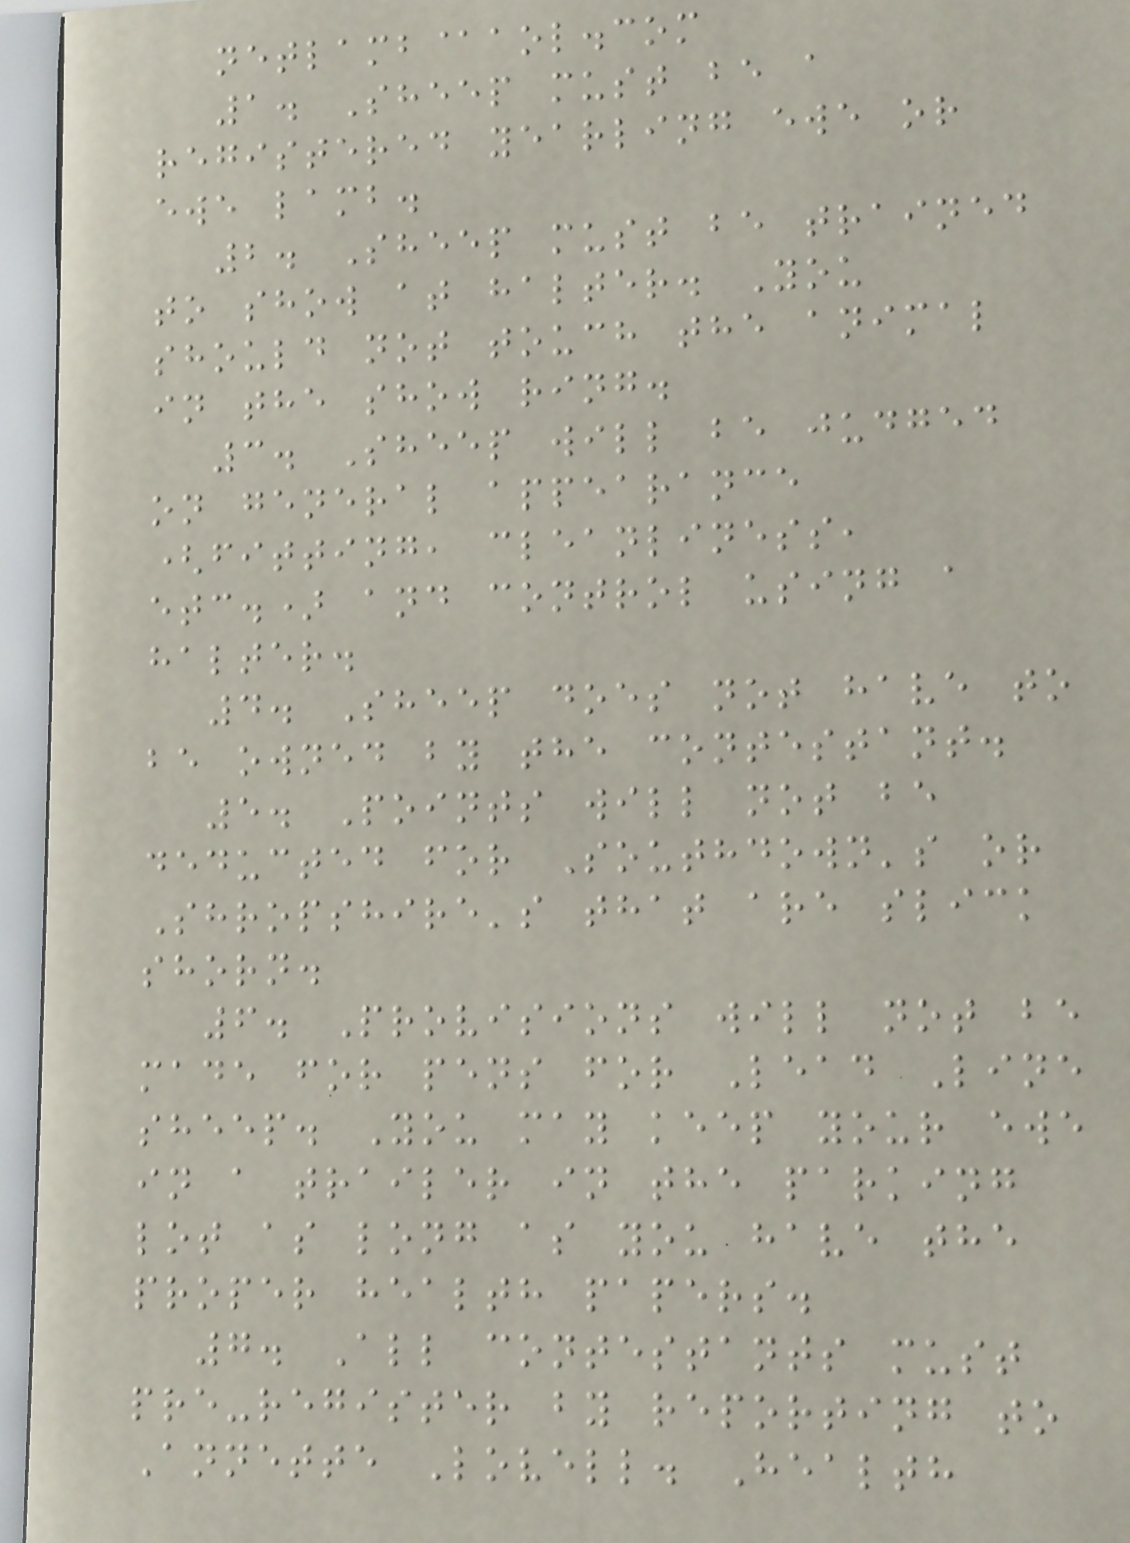netlamb@aol.com
1. Sheep must be a
registered yearling ewe or
ewe lamb.
2. Sheep must be trained
to show at halter. You
should not touch the animal
in the show ring.
3. Sheep will be judged
on general appearance
(fitting, cleanliness,
etc.) and control using a
halter.
4. Sheep does not have to
be owned by the contestant.
5. Points will not be
deducted for Southdown's or
Shropshire's that are slick
shorn.
6. Provisions will not be
made for pens for Lead Line
sheep. You may keep your ewe
in a trailer in the parking
lot as long as you have the
proper health papers.
7. All contestants must
pre-register by reporting to
Annette Lovell. Health
